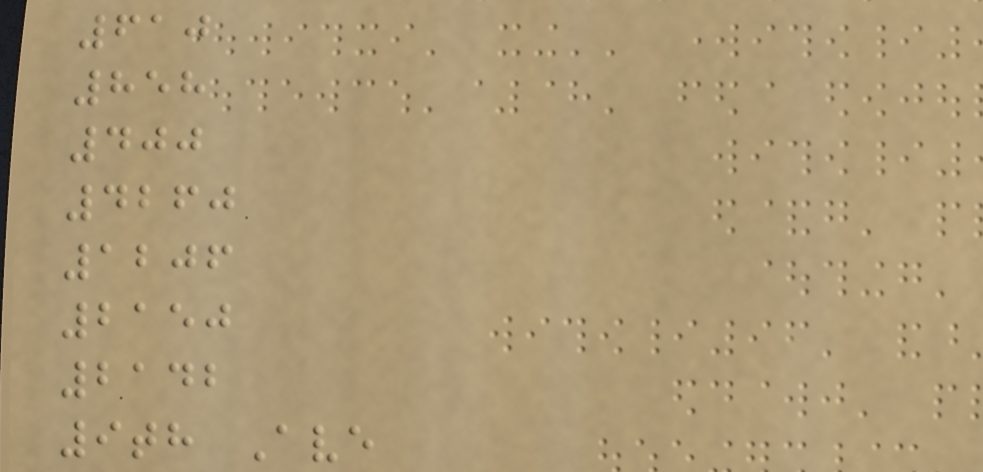610
858
400
4260
1206
2150
2142
9th Ave
